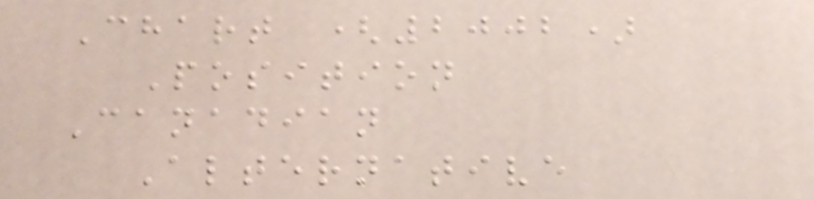Chart (2002)
Position
Canadian
Alternative
